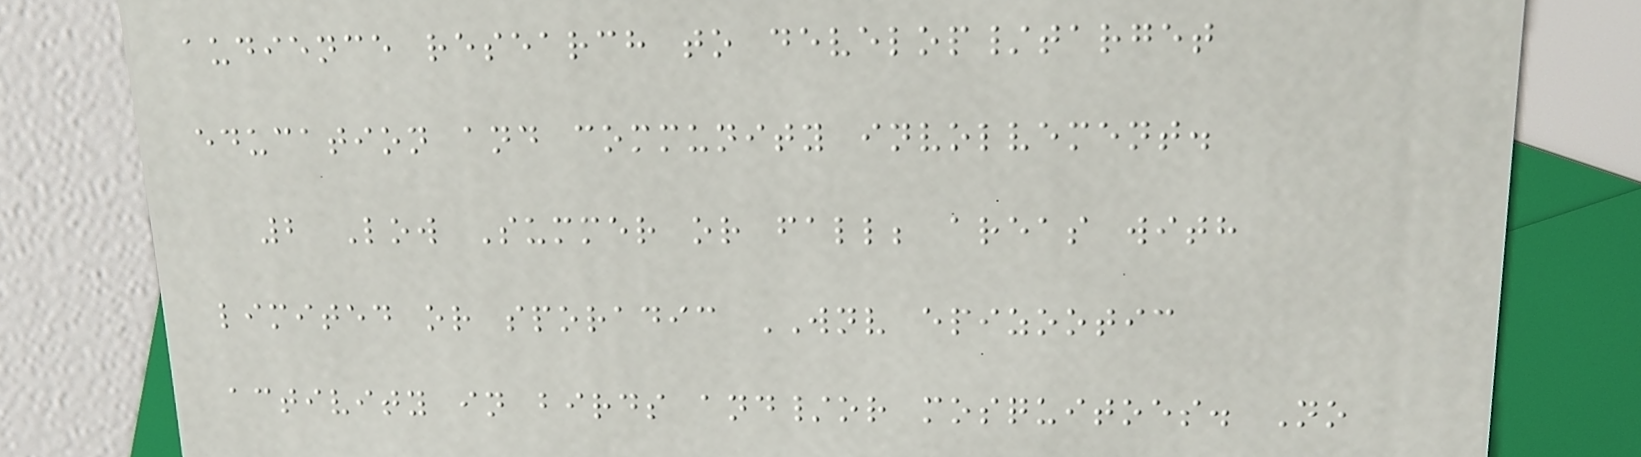audience research to develop/target
education and community involvement.
2 Low Summer or fall; areas with
limited or sporadic WNV epizootic
activity in birds and/or mosquitoes. No
